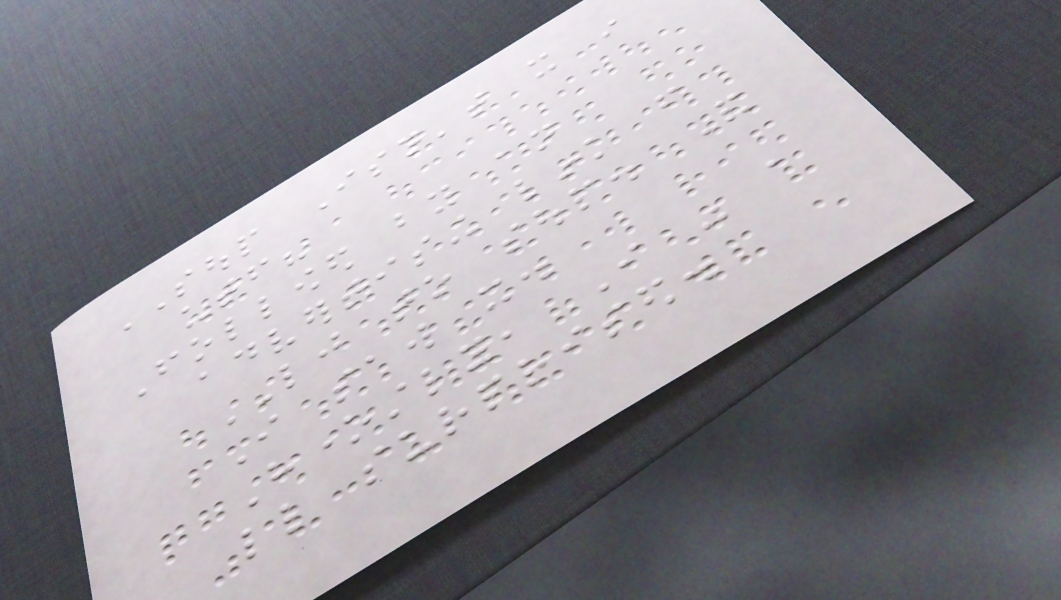SOUP Isn't it in
utf?
Followed by an
advertising link from
LJ to soup. And
I saw it.
Honestly, I was a
little surprised.
